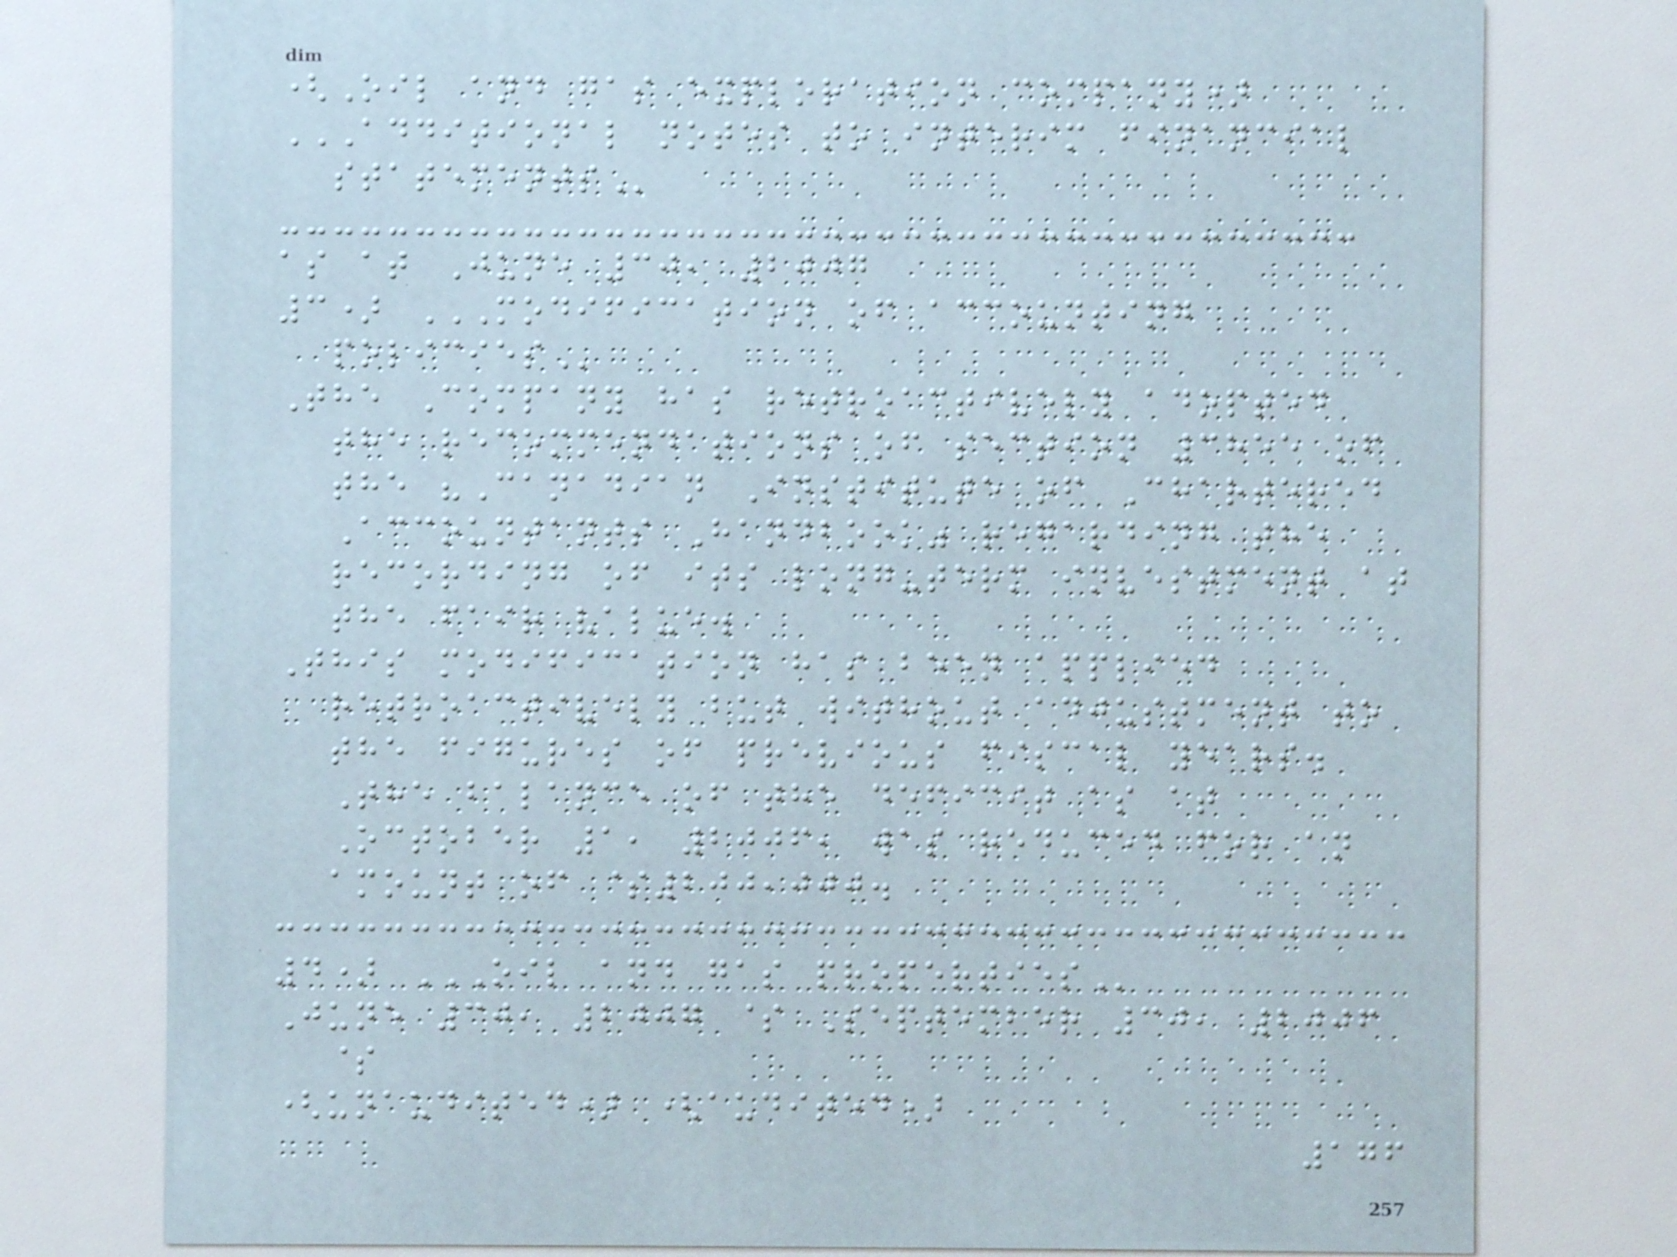(Oil and gas exploration company)
ADDITIONAL NOTES TO INTERIM FINANCIAL
STATEMENTS
as at June 30, 2007
3) MODIFICATION OF ACCOUNTING
POLICIES
The Company has retroactively adopted
the recommendations of section 3855 of
the "Canadian Institute of Chartered
Accountants Handbook" regarding the
recording of its long-term investment at
the fair value.
This modification has been applied
retroactively but without adjustment to
the figures of previous fiscal years.
The balance of the deficit as at
October 1, 2006, was reduced for an
amount of $200,000.
4) OIL AND GAS PROPERTIES
June 30, 2007 $ September 30, 2006
$
(unaudited) (audited)
176
